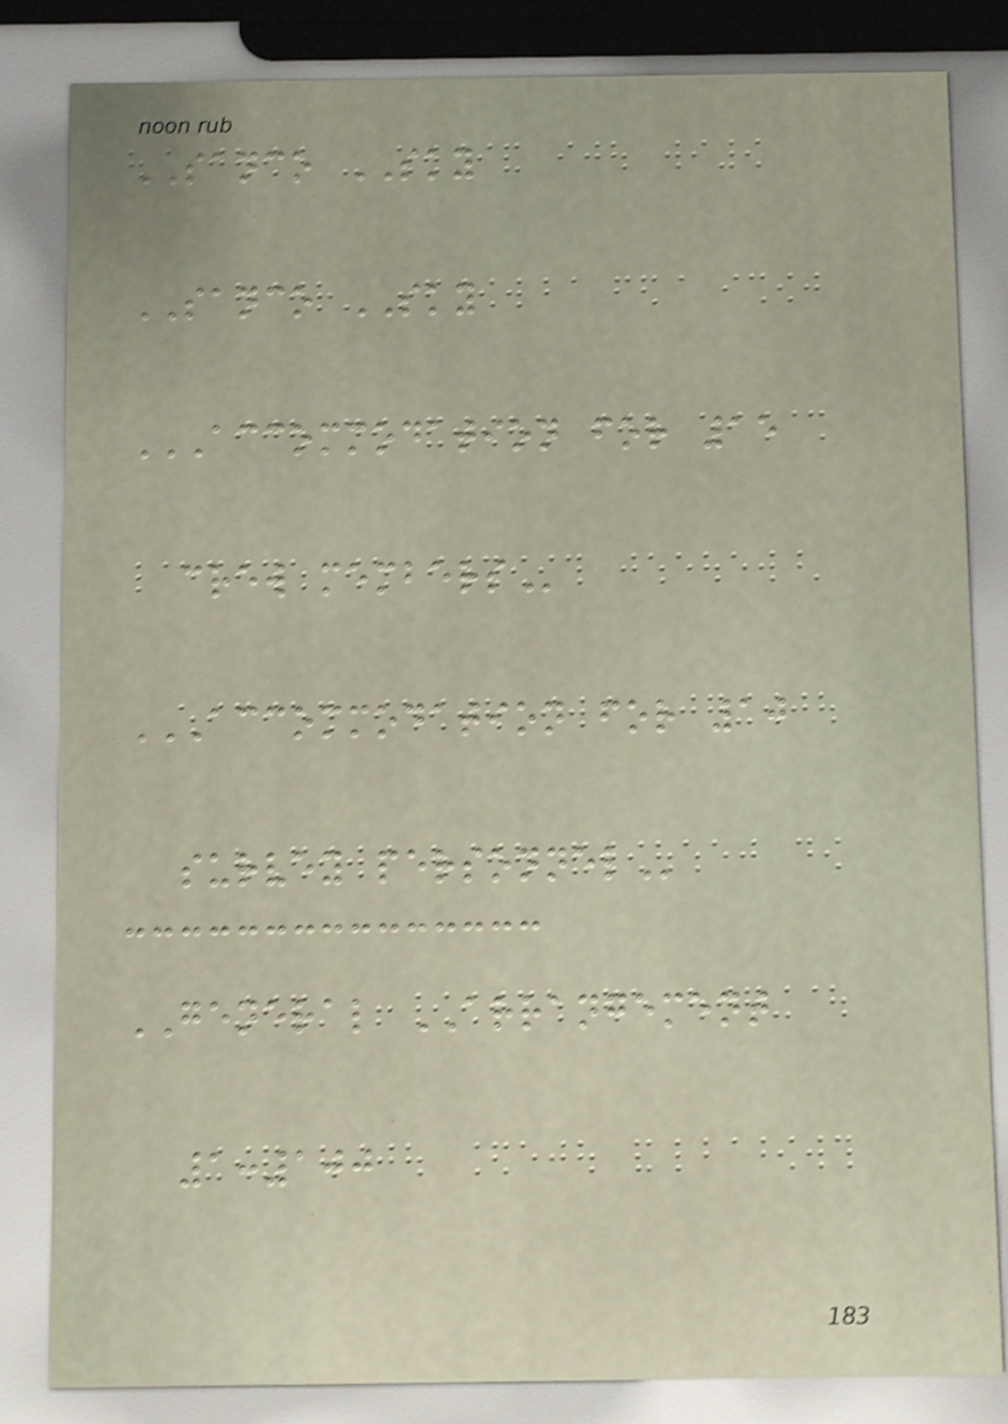SANCO SKY
SANCO SKY
ACCOMMODATION FOR 15
CREW MEMBERS
ACCOMMODATION FOR 10
SURVEY PERSONNEL
GENERAL ARRANGEMENT
1:100
